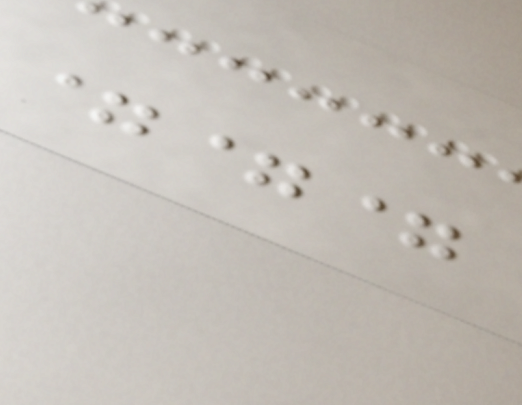===
